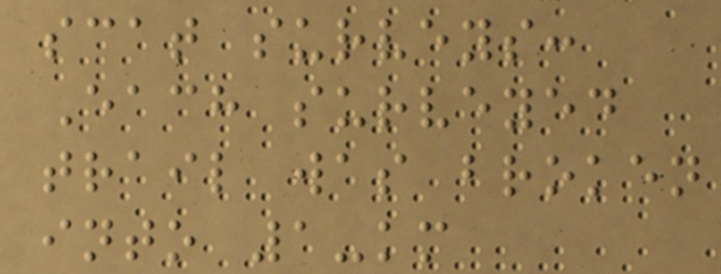scat surveys:
Each surveyed
trail was broken
into 1-km
